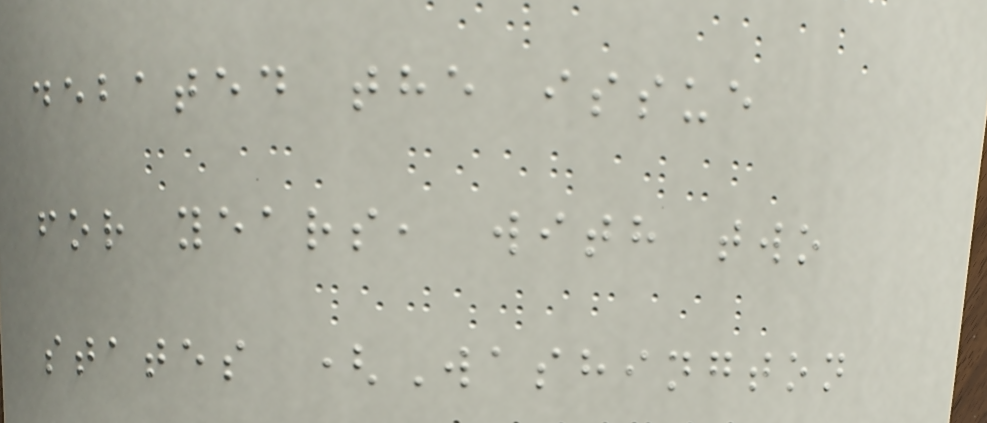debated the issue
for years, with two
states (Washington
